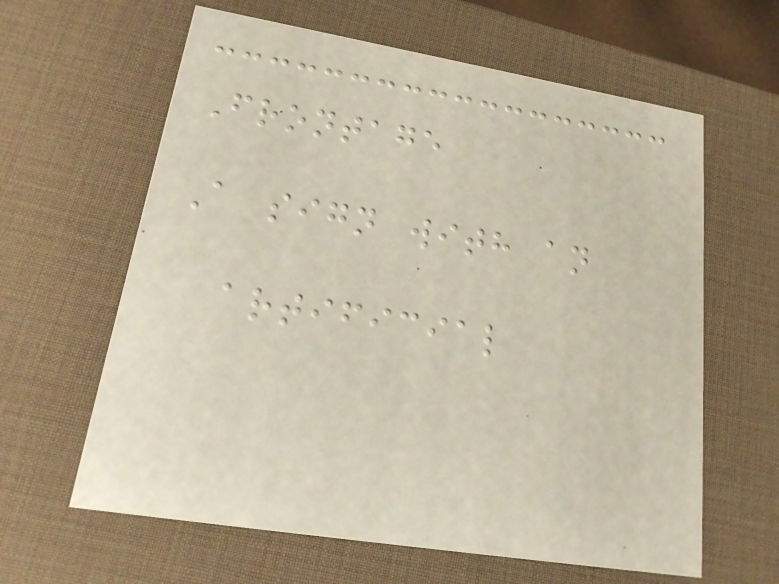Frontage
A sign with an
artificial
